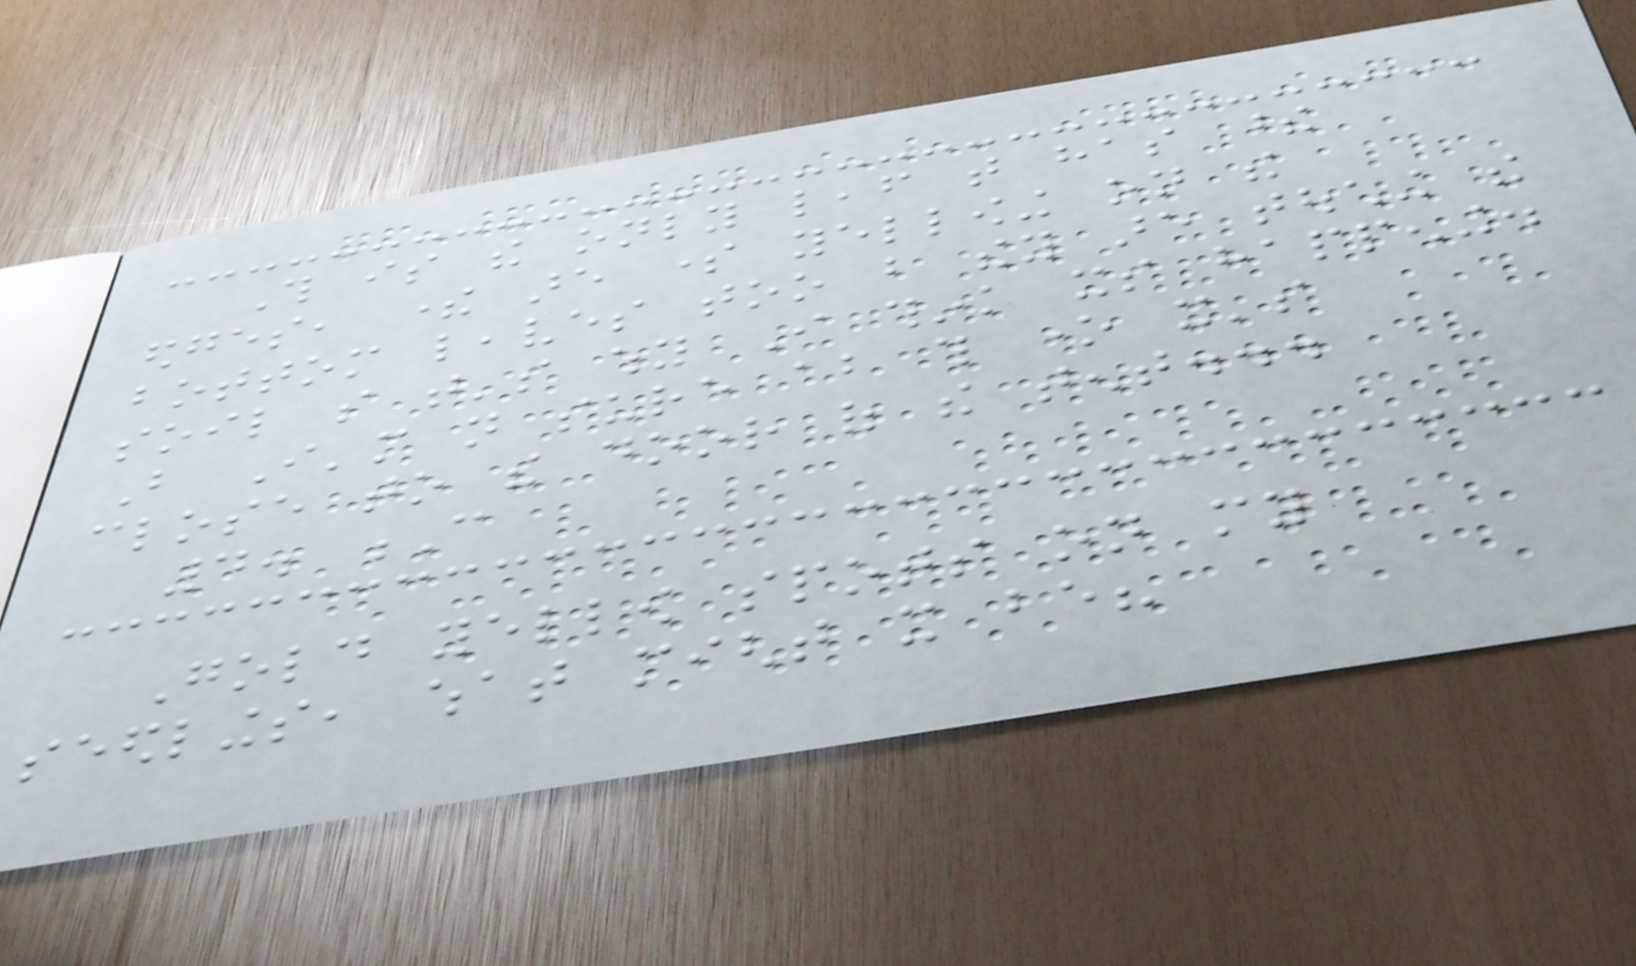This is the only leaf that has these
edges, there are some yellowing on the
bottom leaves too but they are touching the
soil so that's why I think its happening.
But I'm not sure about this one it's
close to the door of the tent...
4. C
Gold yellow spots on my
seedlings, what might it be?
